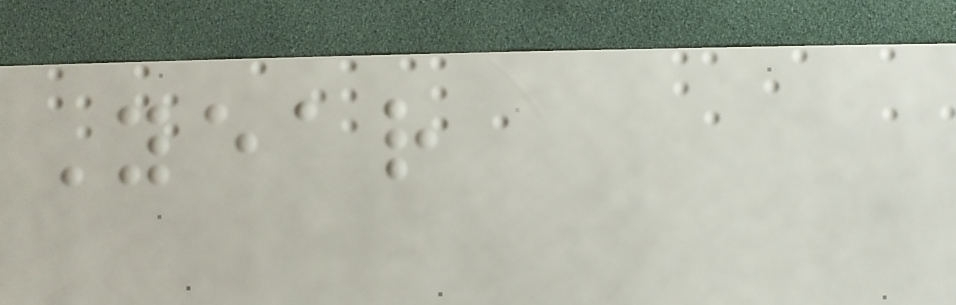Year
